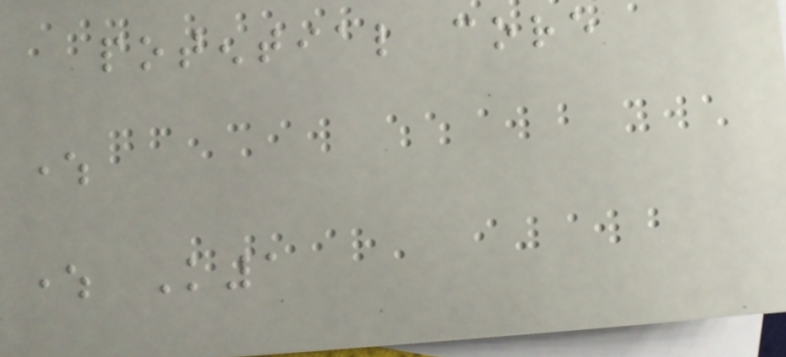potential core
where
where K1
